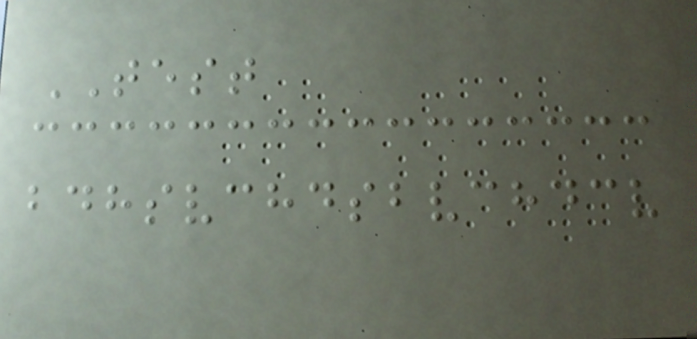TEST
bdhsvchdsbvchdcv
